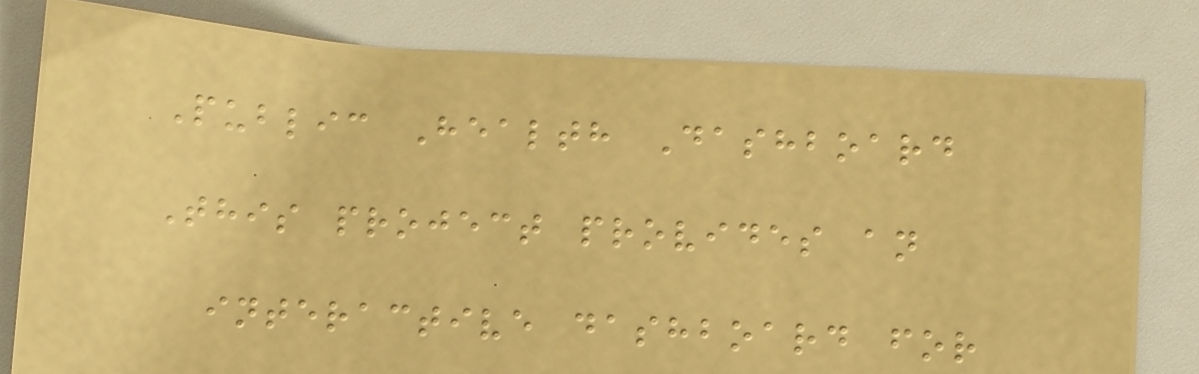Public Health Dashboard
This project provides an
interactive dashboard for
